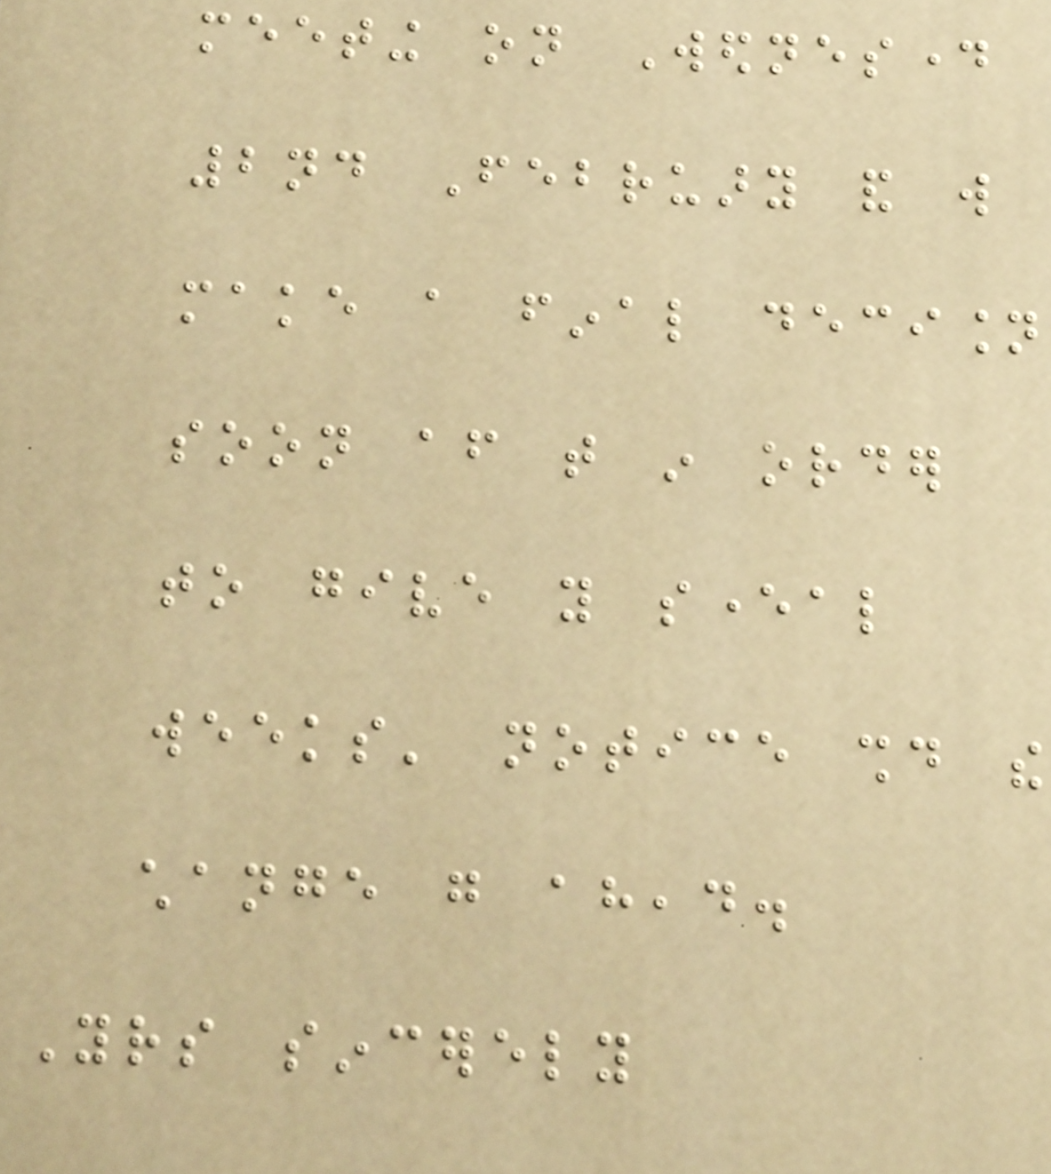meeting on Wednesday
2nd February and will
make a final decision
soon after that in order
to give you several
weeks' notice should the
change go ahead.
Yours sincerely
